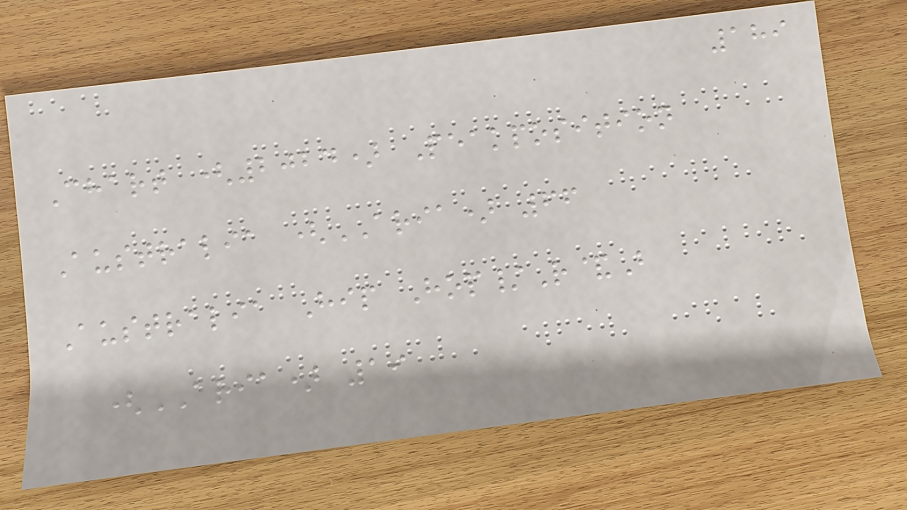189
Chart (2024) Peakposition
Australia (ARIA) 66
Australia Hip Hop/R&B
(ARIA) 19
